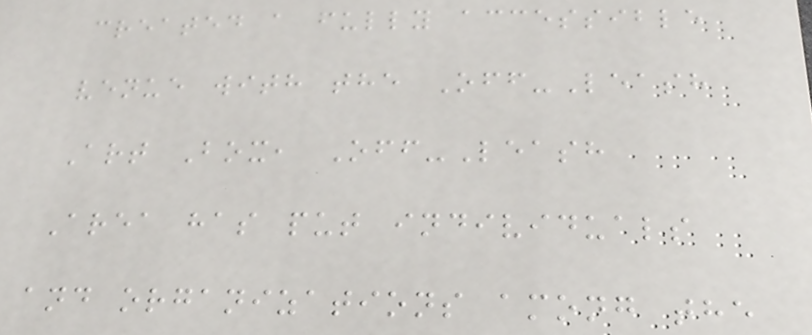created a fully accessible
venue with the Off-Leash
Art Box, Off-Leash
Area has put individuals
and organizations among the
